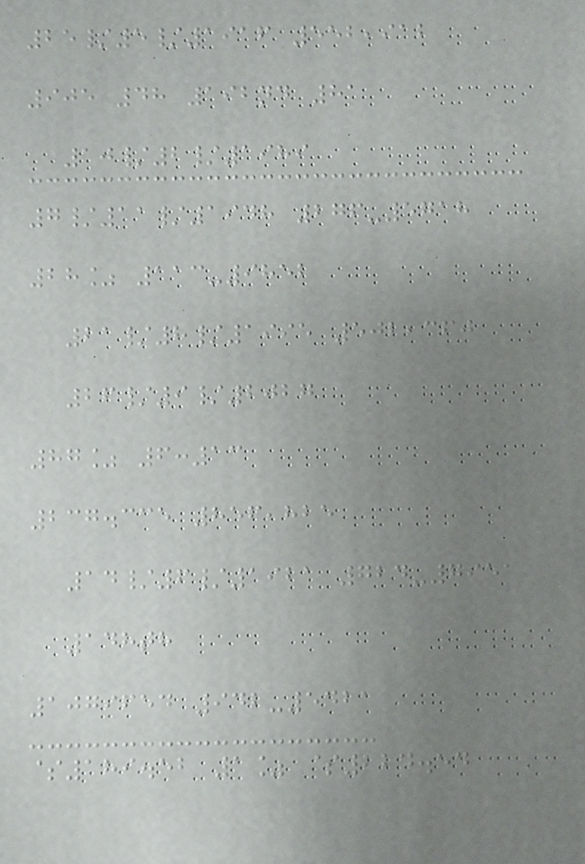25/5/1916 552,912
905 48 192nd 81
10/2/1989
7/11/1948 276-5718
28% 113-9852
21/8/1995 502,360
26/9/2027
87% 6:13
237.335 856,825
14/6/1921 724-7951
148th
1079654 942-5421
$189.52 1% $224.54
